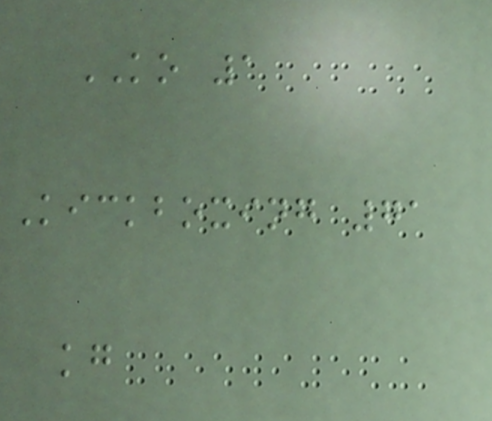KO 1
Kickboxing 71
kg
